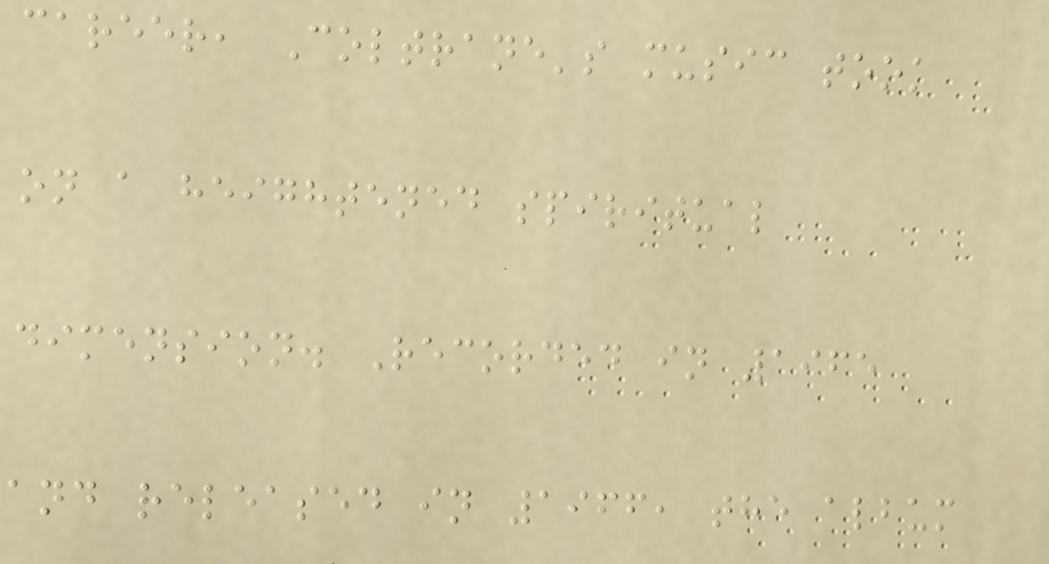career, Coltrane's music took
on a heightened spiritual
dimension. Recorded in 1965
and released in 1966, the album
